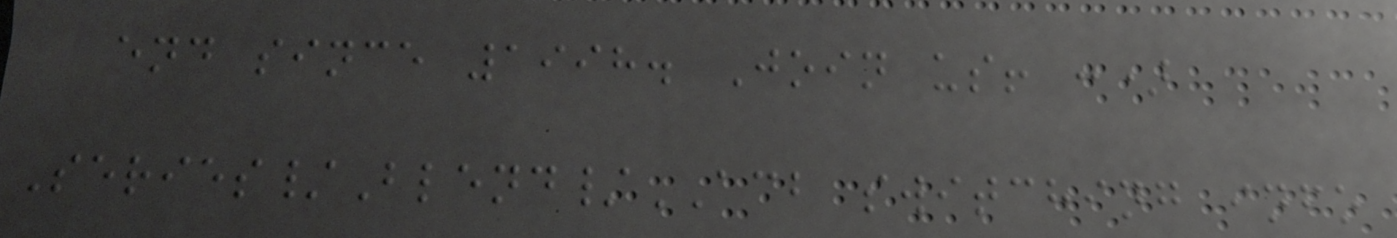end since 1998. Join us! :)
Series/Blend/ACB switching info
